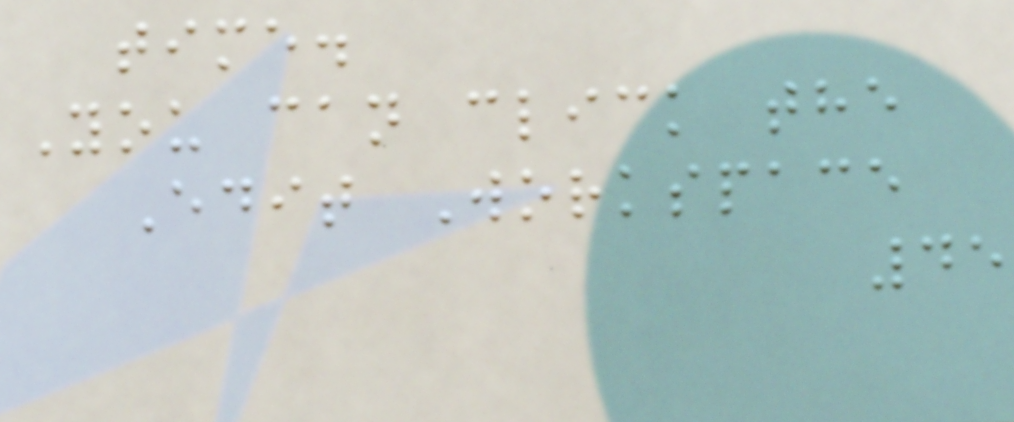time.
You can click the
Edit Workspace
45
